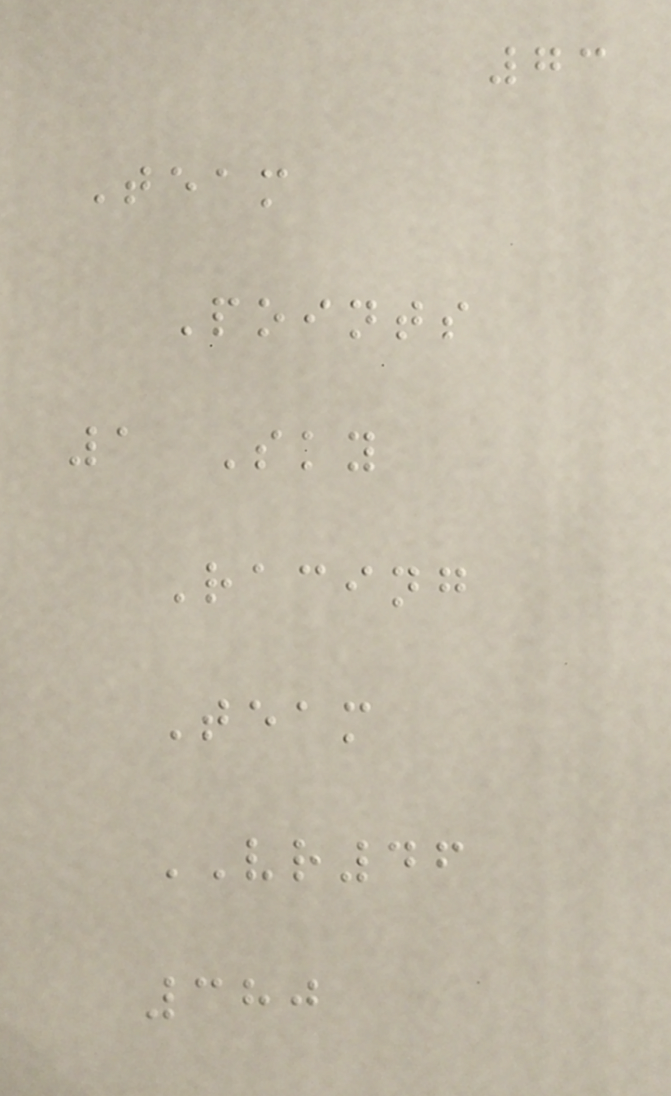73
Team
Points
1 Sky
Racing
Team
VR46
380
